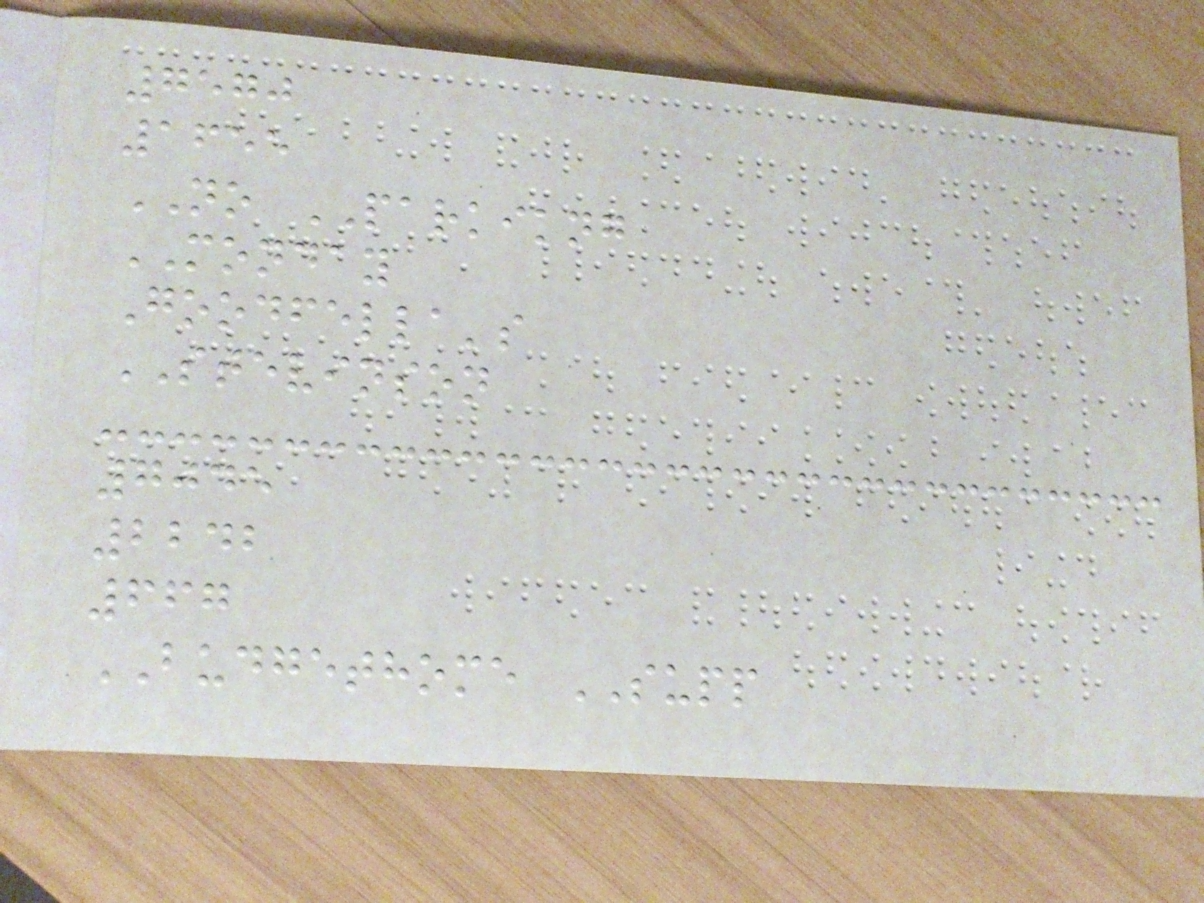7570
1655
NO PARKIKNG
MONDAY
Goodfella's
STEVINSON
7045
2242
667
BUDGETHOME SUPP
